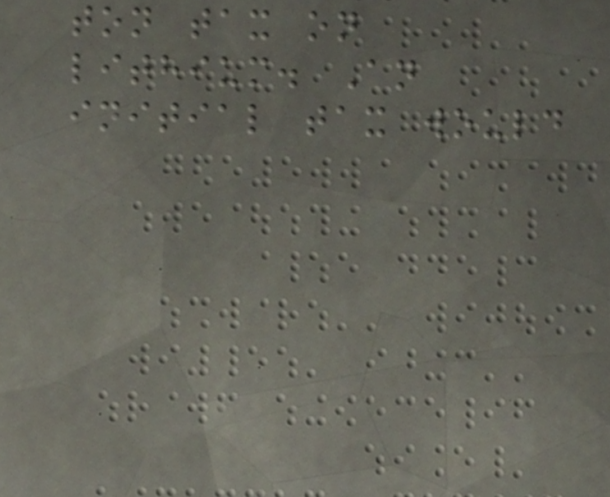ton tax on
lithium. An
initial tax would
